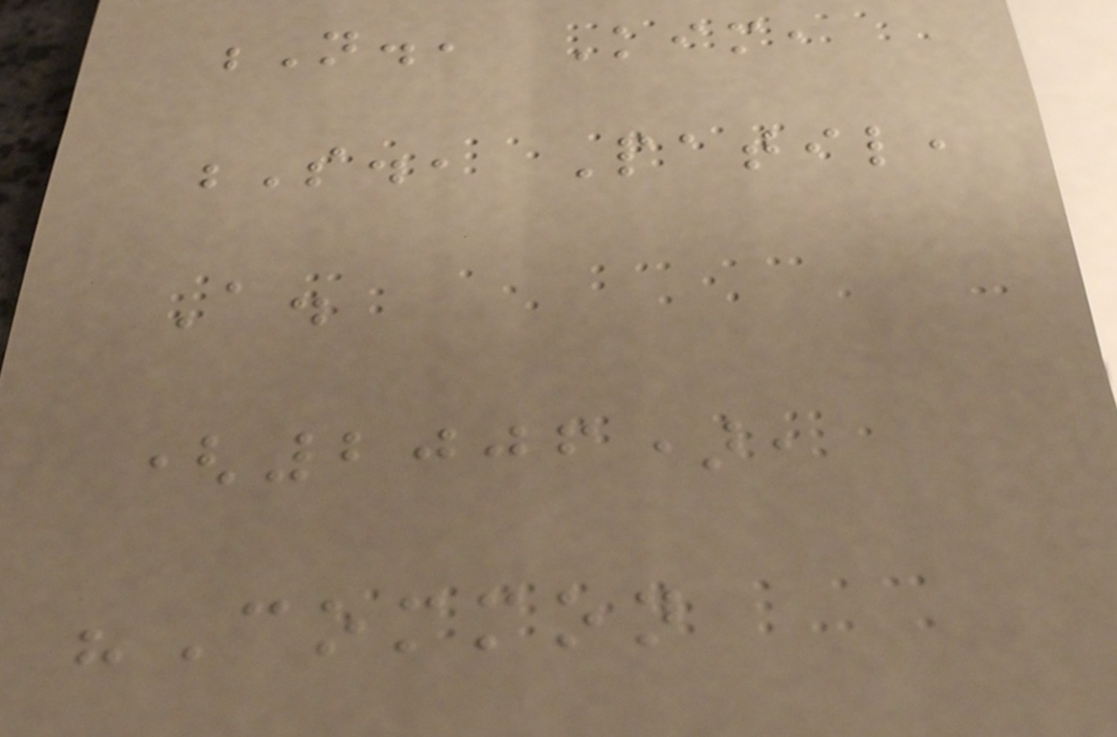N., Kim,
S., Patil,
A.
(2006),
"Common
